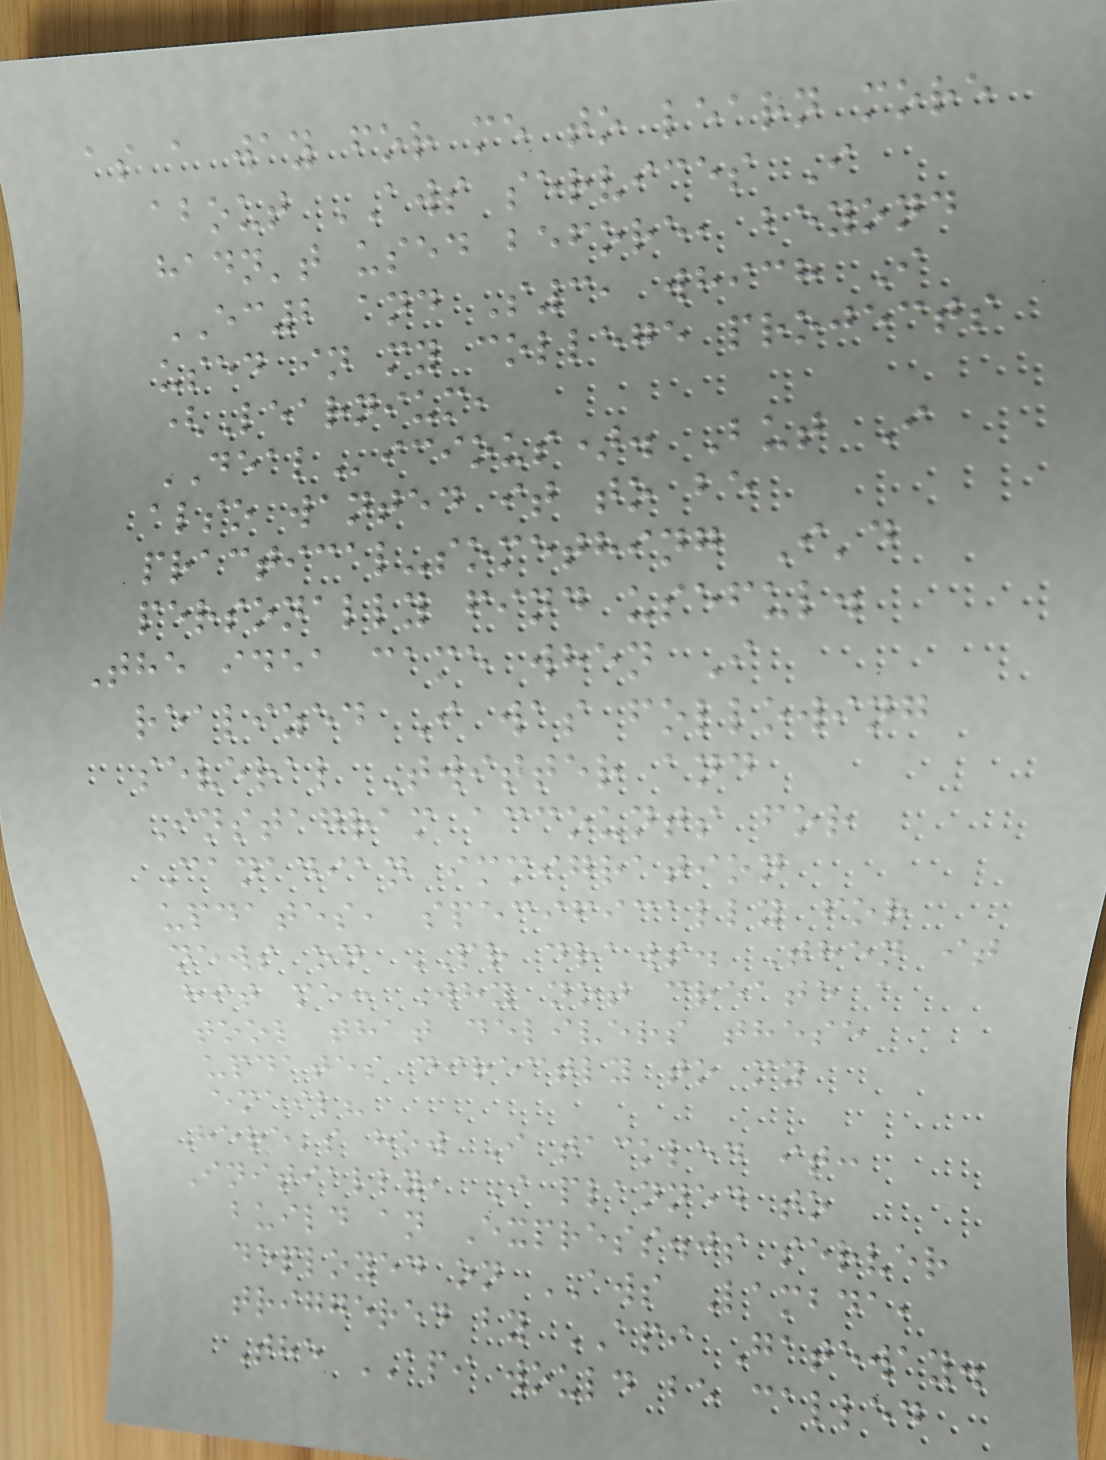as a way for me to learn more
about AWS services I
hadn't used before, beyond
EC2 and S3, which I
used in my college projects
(Learnium,
DEALicious). But I
also wanted it to be
practical-something I'd
personally find useful.
The idea came when I
realized I was following
several Twitter and
Instagram accounts for
Canadian immigration
updates, specifically for
news on PR draws. Then it
hit me: Why not create a
tool that delivers these
updates directly to my
email?
Here's how I tackled it:
Initially, I planned to
build an Express.js server
deployed on AWS Lambda,
triggered by API Gateway.
The API would be called
